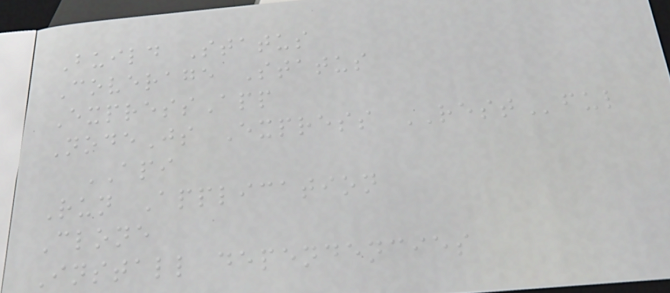Build Status
Coverage Status
ExpressApp
NodeJs Express RESTful
API
Run Application
Clone
Install dependencies
